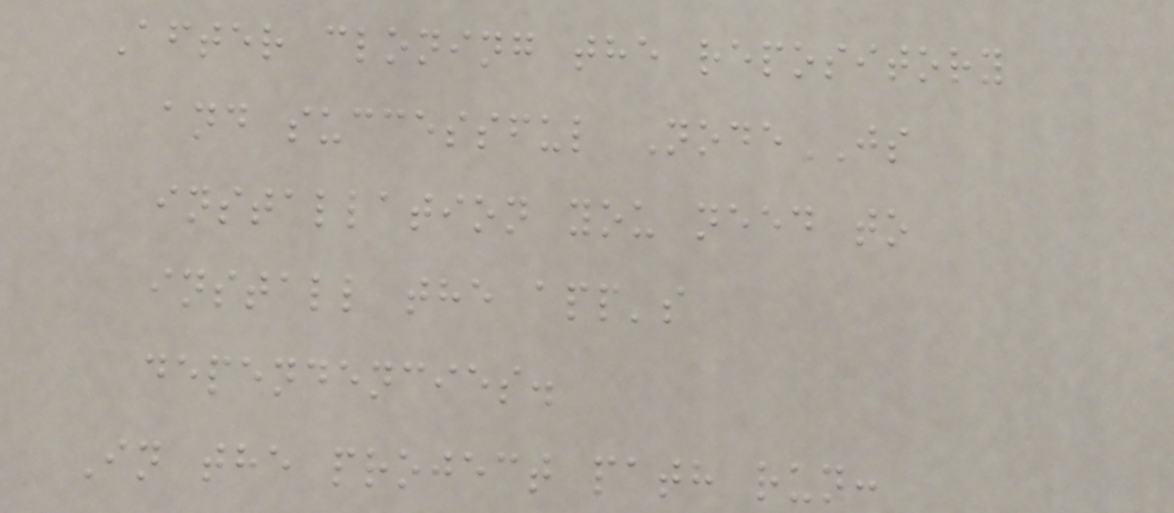After cloning the repository
and successful NodeJS
installation you need to
install the app's
dependencies.
In the project path run:
